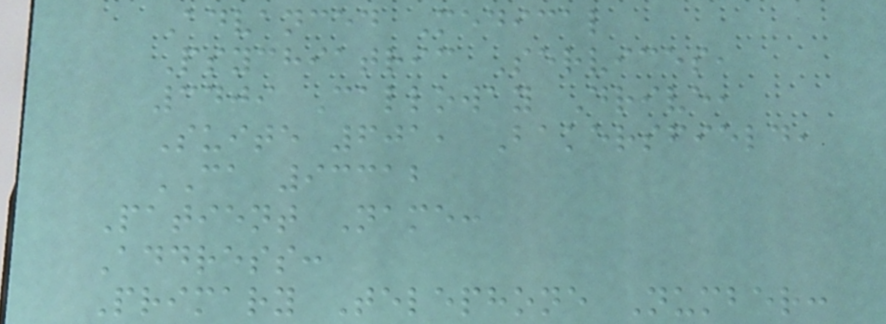Advanced Medical
Psychiatric Services,
3409 Calloway Drive,
Suite 601, Bakersfield,
CA 93312
Patient Name:
Address:
Primary Telephone Number:
